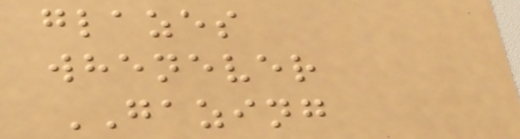glazes
whenever
GAZING
